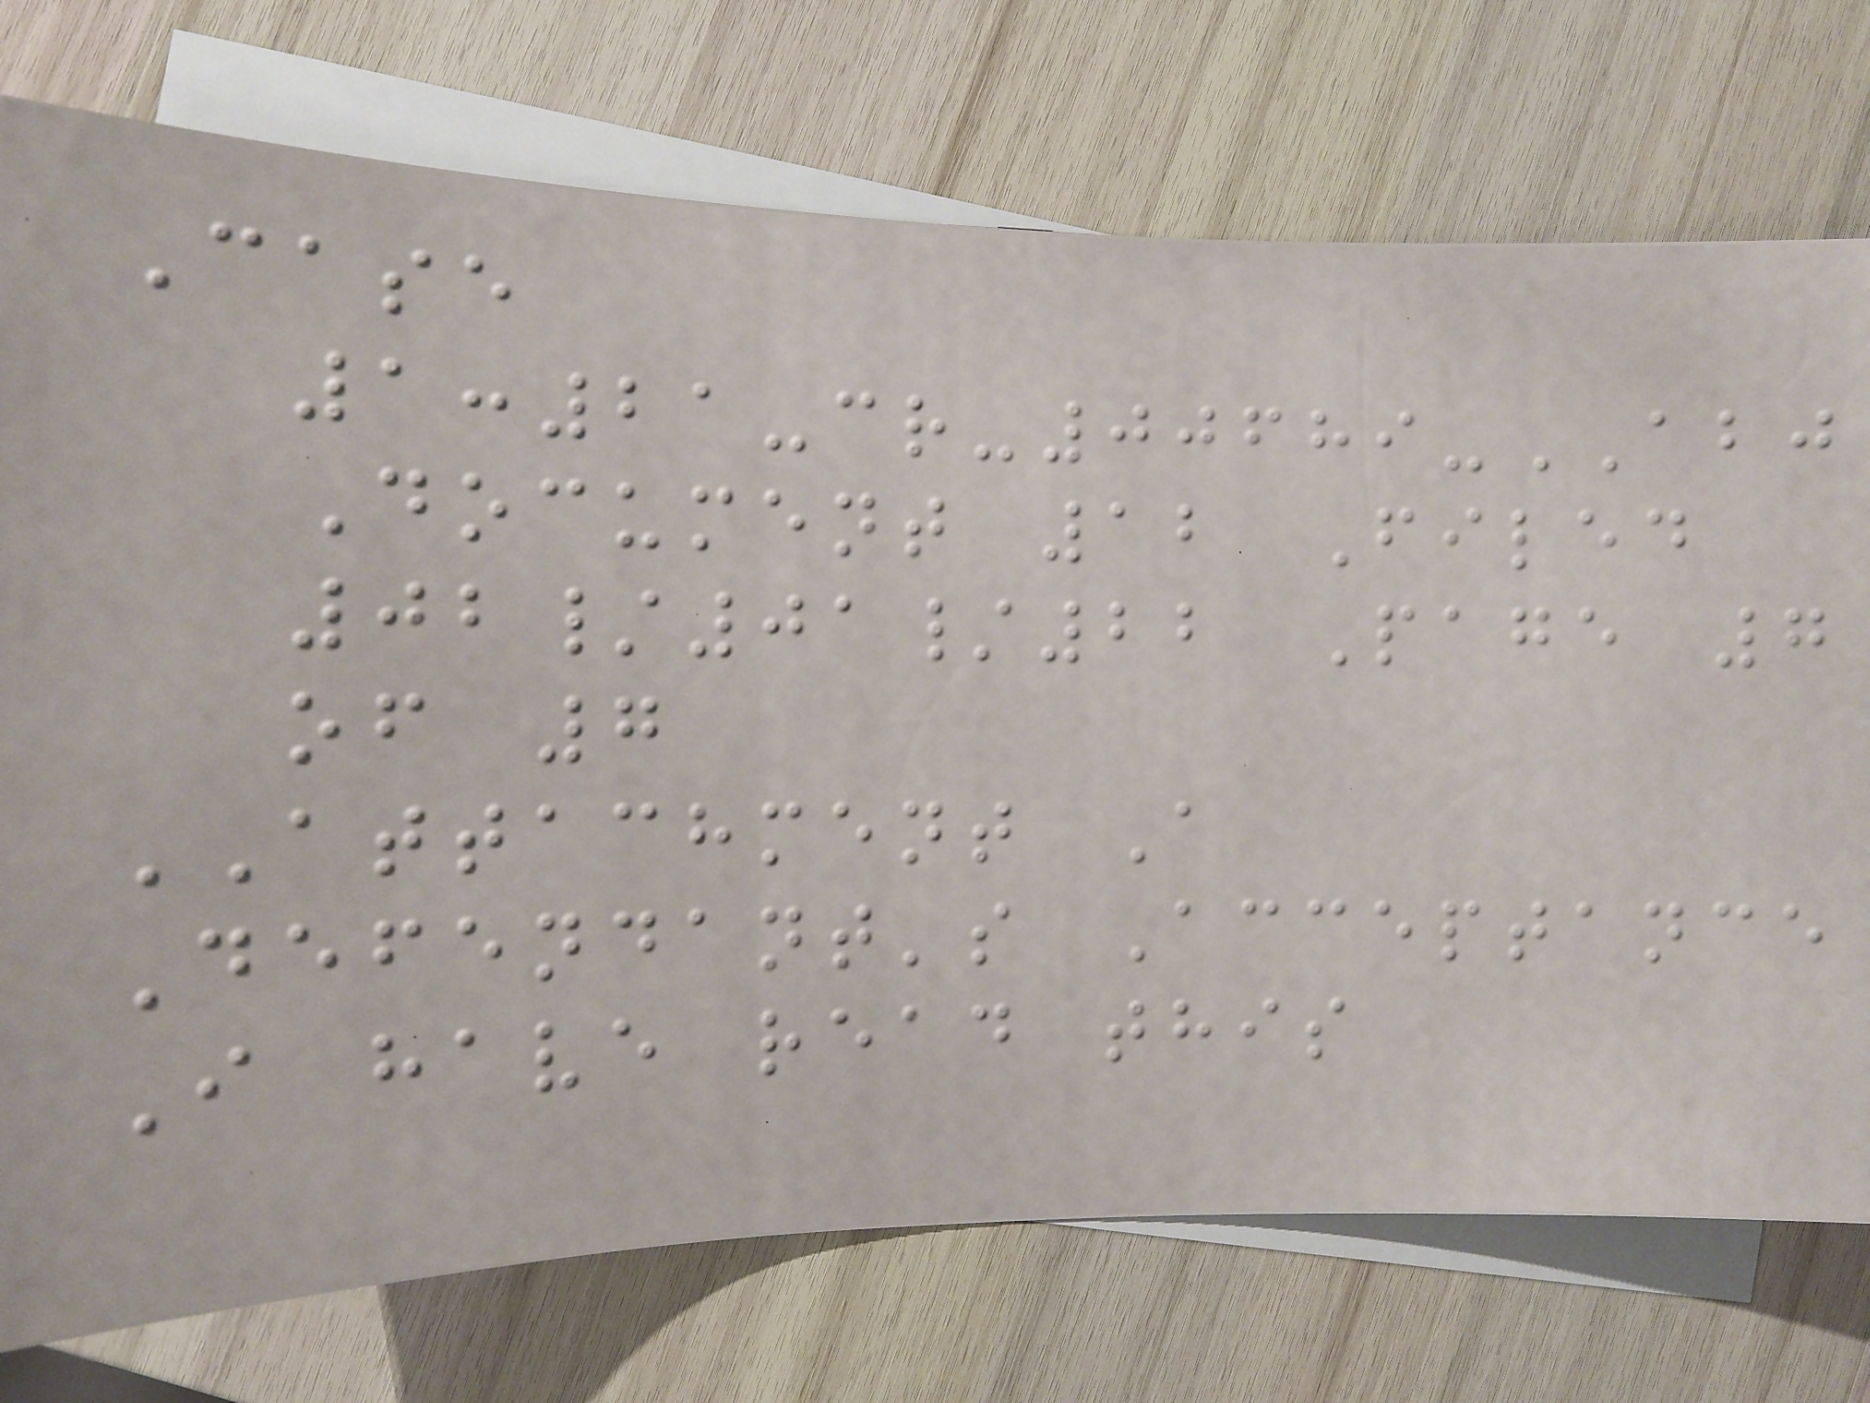Case
1:21-cr-00689-ABJ
Document 12 Filed
02/01/22 Page 7
of 7
ATTACHMENT A
Defendant's Acceptance
I have read this
